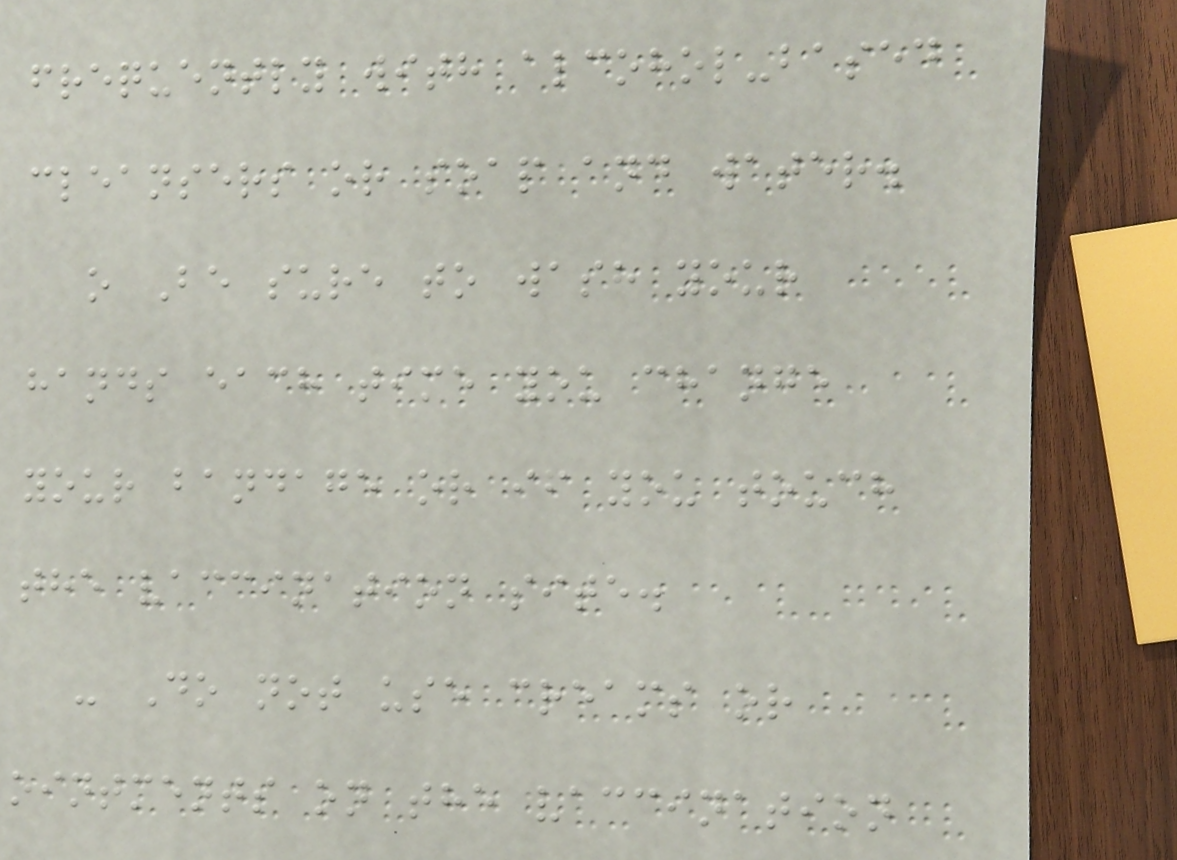frequently with alcohol-based
cleansers or soap and water.
o Be sure to wash your
hands each time you change
your bandage or if you touch
the vaccination site.
- Do not use creams or
ointments on the vaccination
